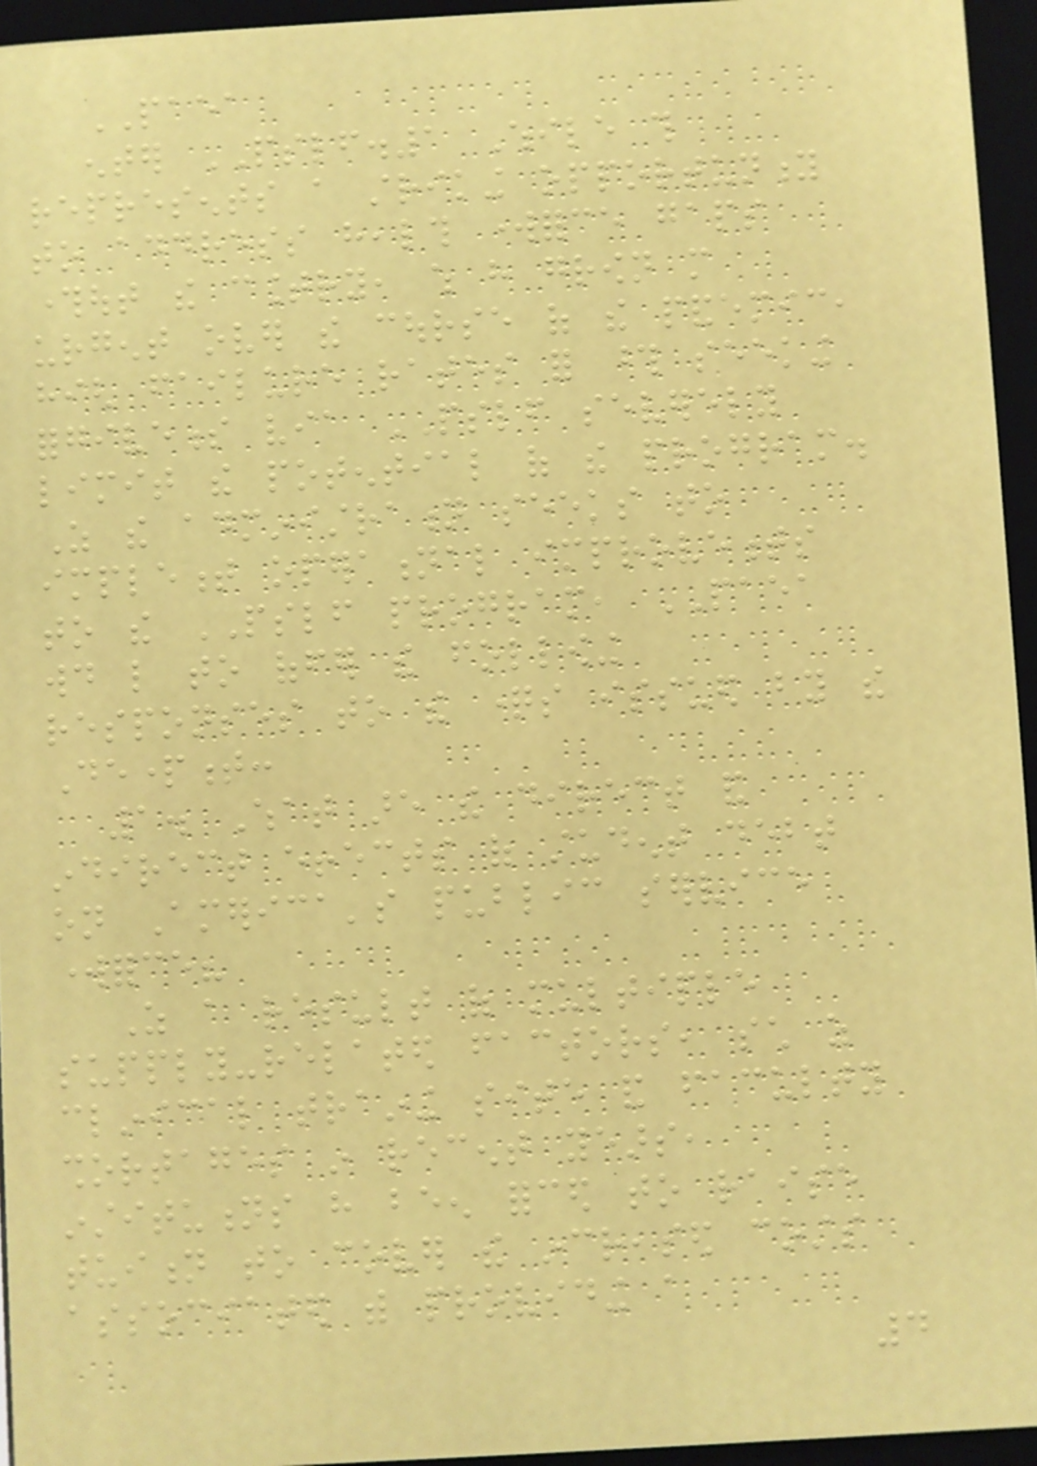PAEA
enter PSLF.1 While this
represents a striking opportunity
to address health workforce gaps
throughout the country, which have grown more
urgent over the course of the pandemic,
high failure rates for those seeking
forgiveness via PSLF severely
limit the potential of the program.
As the administration seeks to
implement operational improvements
to the PSLF program, PAEA
would like to offer the following
responses to the questions issued by the
Department:
1. What are the direct and
indirect effects of student debt
on America's public service
workforce?
As a result of multiple
supply-related factors, such as
clinical training site and faculty
shortages in recent years,
institutions have been forced to raise
tuition to cover the increased costs
associated with providing a
4
